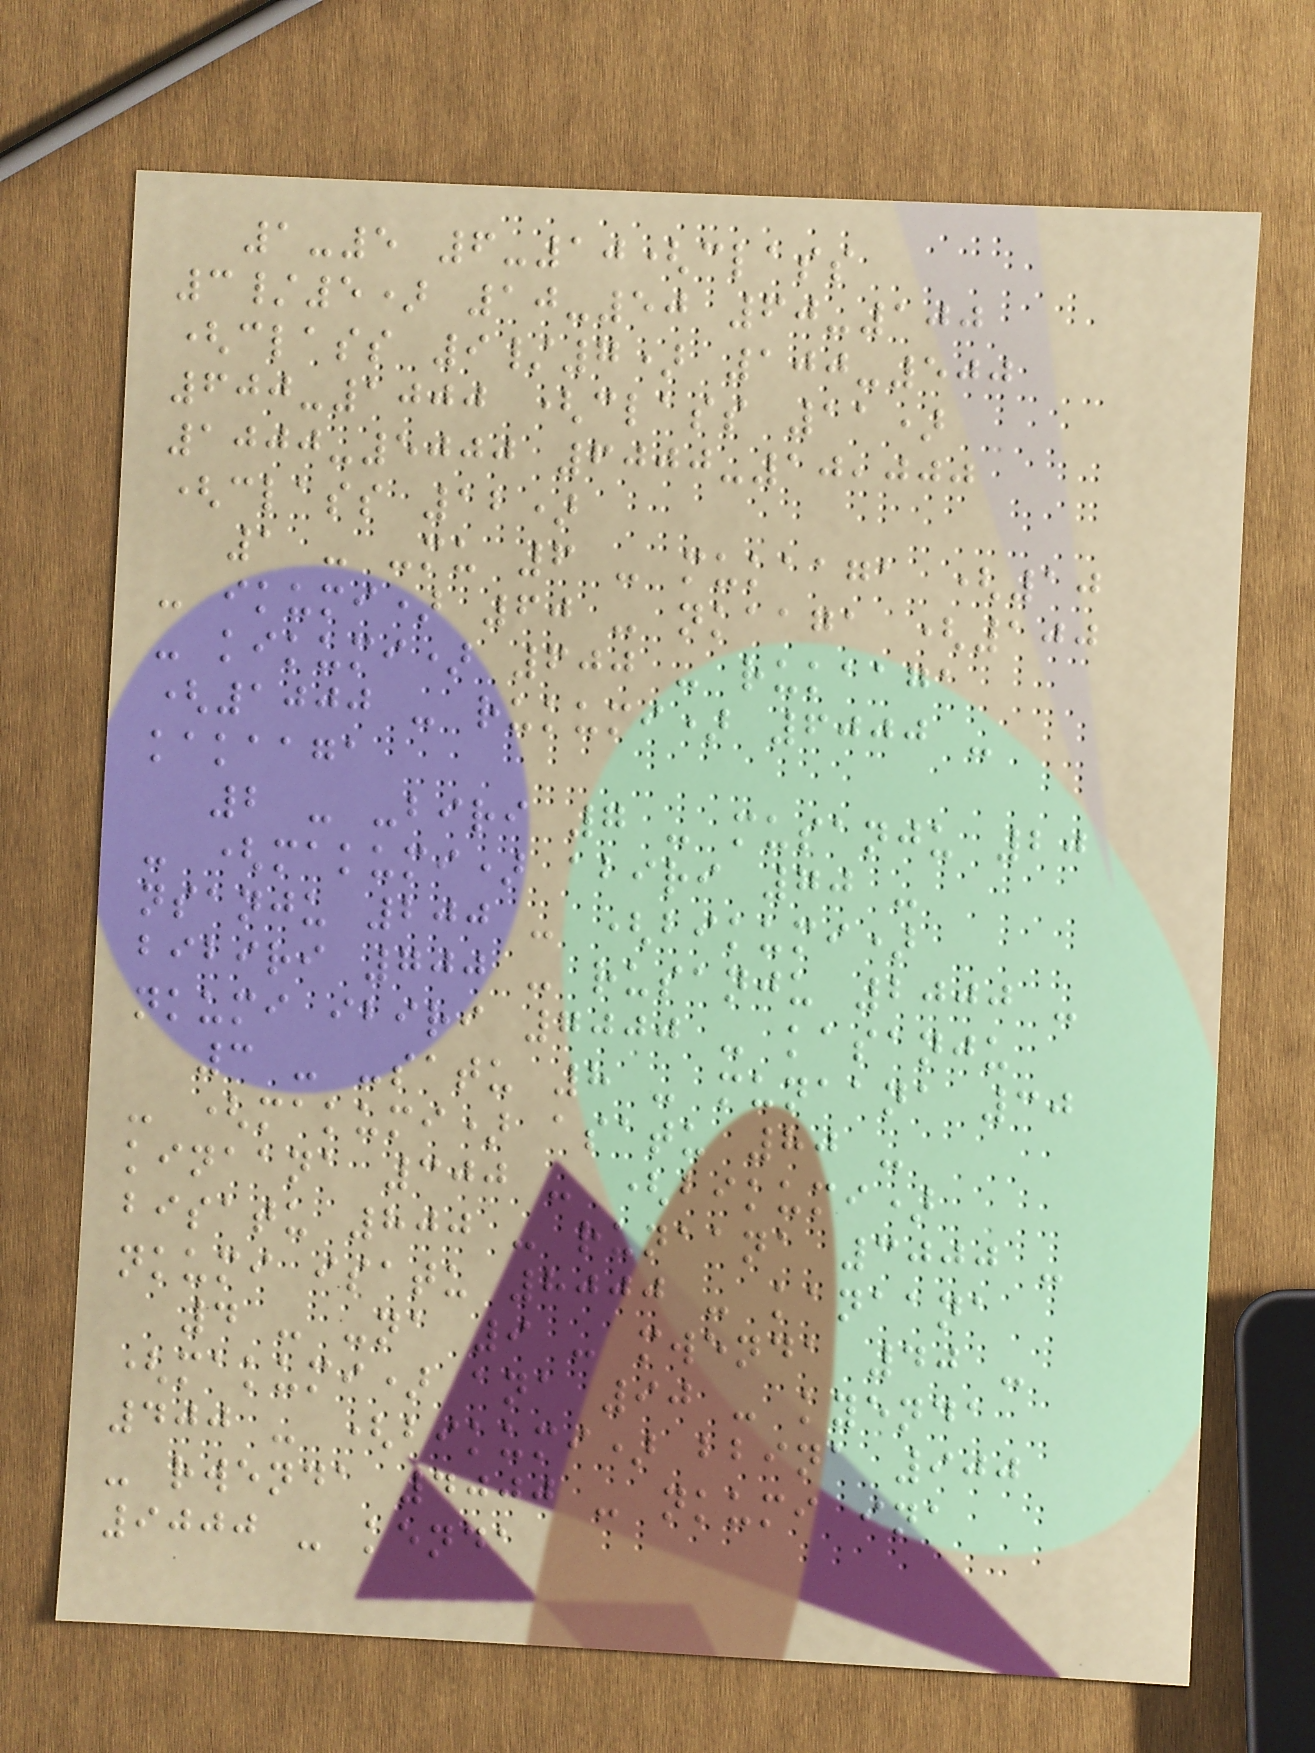1-5 6-10(class
3/5) 10-50 60-100
(class 9/7) 100-500
600-1000 (class 11)
1000-5000 6000-10,000
(class 12)
1 - -mu 6 - mukaaga (10
- ikumi) 60 - nkaaga (100
- kikumi) 600 - rukaaga
(1000 - rukumi) 6000 -
kakaaga
2 - -biri 7 - musanju 20
- (makumi) abiri 70 -
nsanju 200 - (bikumi)
bibiri 700 - rusanju 2000 -
nkumi ibiri 7000 - kasanju
3 - -satu 8 - munaana 30
- (makumi) asatu 80 -
kinaana 300 - (bikumi)
bisatu 800 - runaana 3000 -
nkumi isatu 8000 - kanaana
4 - -na 9 - mwenda 40 -
(makumi) ana 90 - kyenda
400 - (bikumi) bbina 900
- rwenda 4000 - nkumi ina
9000 - kenda
